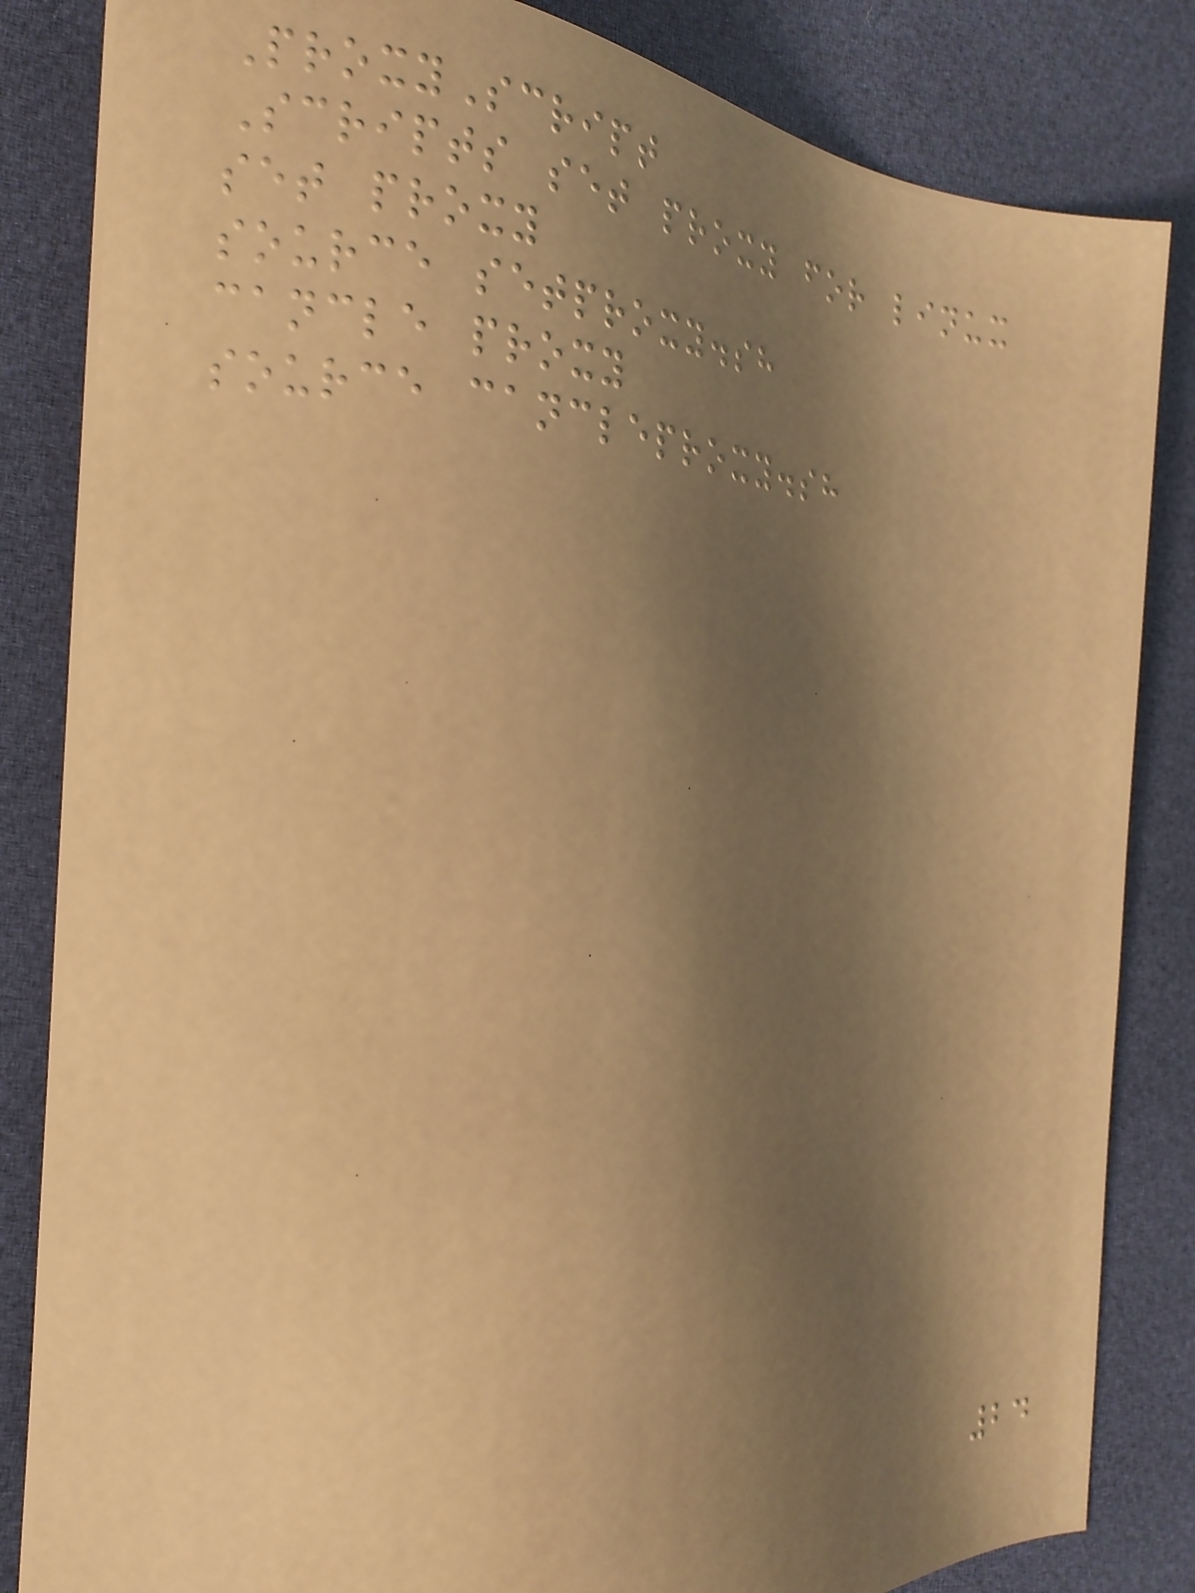ProxyScript
Scripts set proxy for linux
set proxy
source setproxy.sh
cancle proxy
source cancleproxy.sh
24
